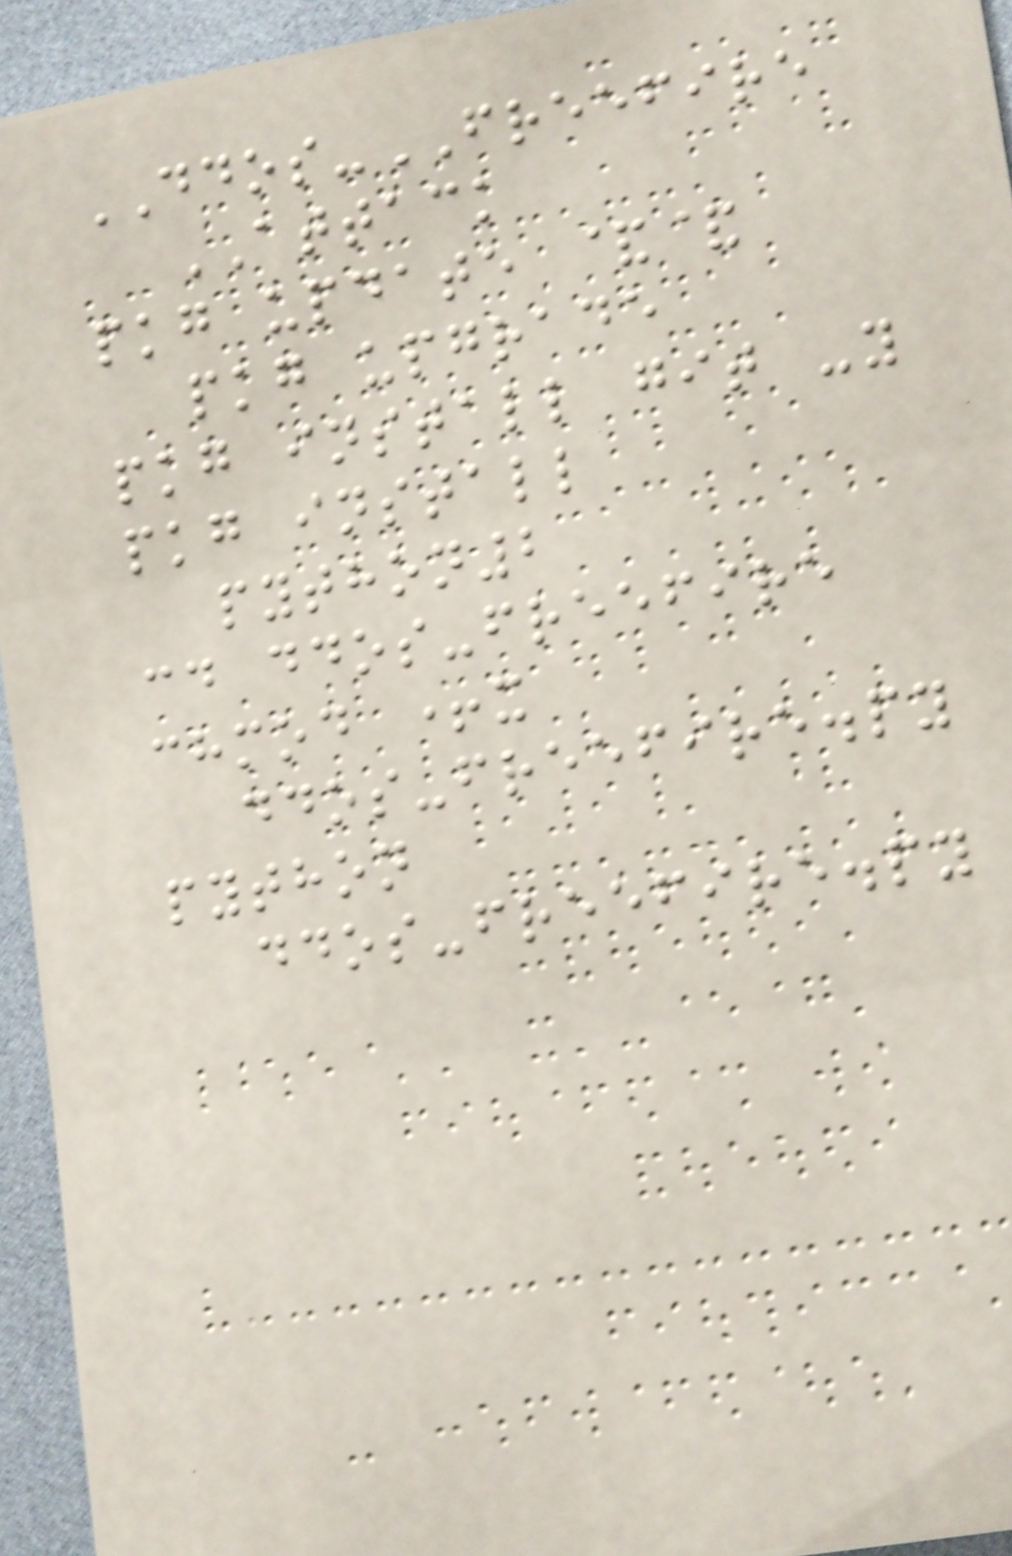DDOS-FREEFIRE
ATTACK
pkg update &&
pkg upgrade
pkg install git -y
pkg install
python2
cd ddos-freefire
chmod +x
ddos-freefire.py
python
ddos-freefire.py
